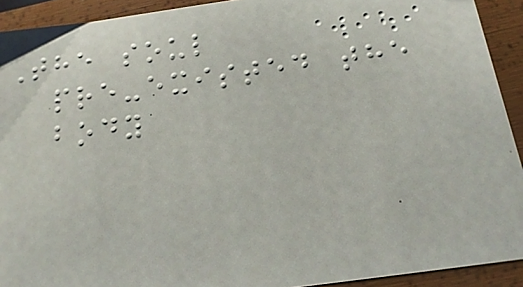The soul
pre-existed the
body
